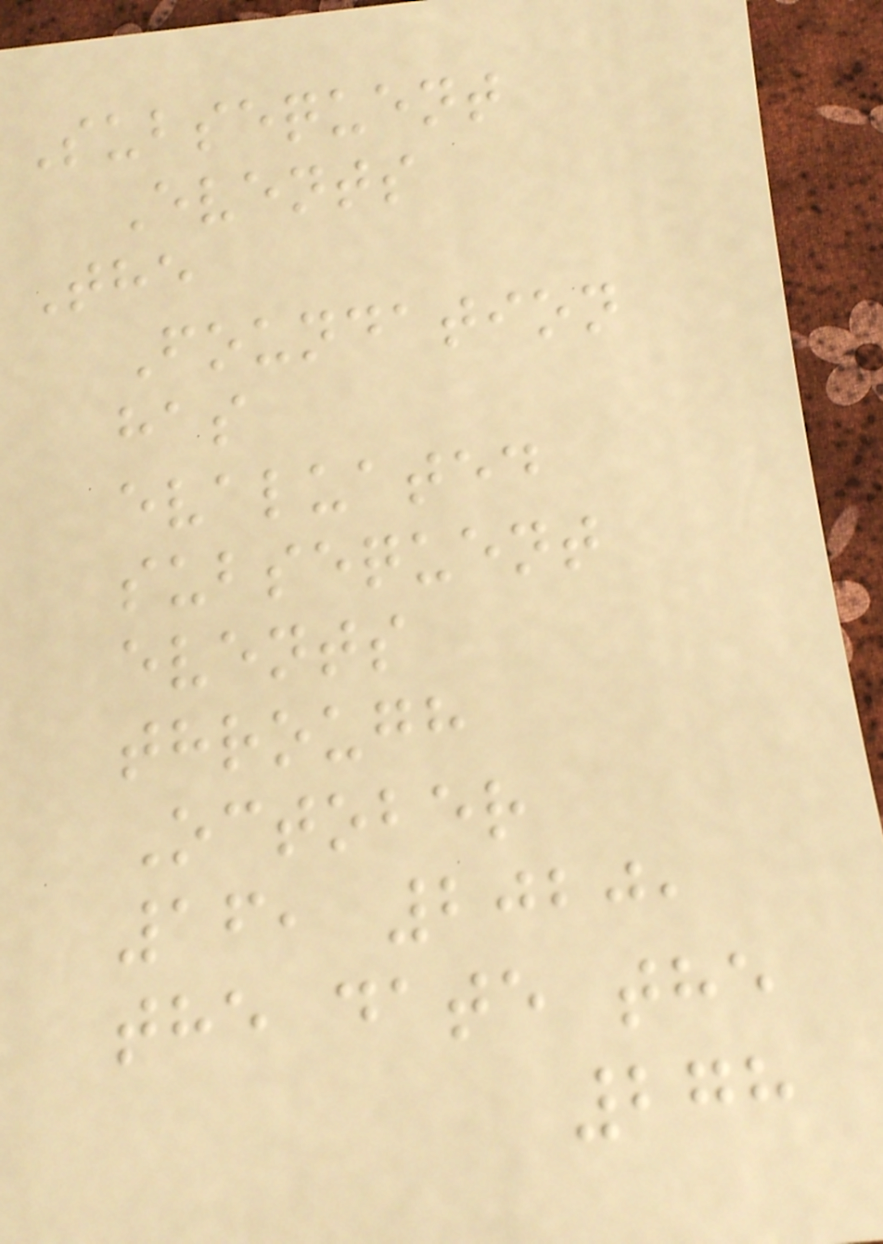Subsequent
Events
The
Foundation
has
evaluated
subsequent
events
through
October
16, 2020,
the date the
278
